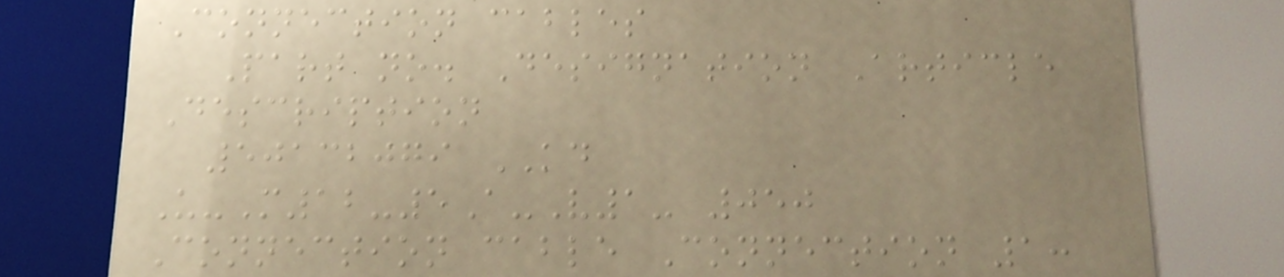Connection cables
Part no. Designation Article
Description
50132079 KD
U-M12-5A-V1- 050
Connection cable Connection 1:
